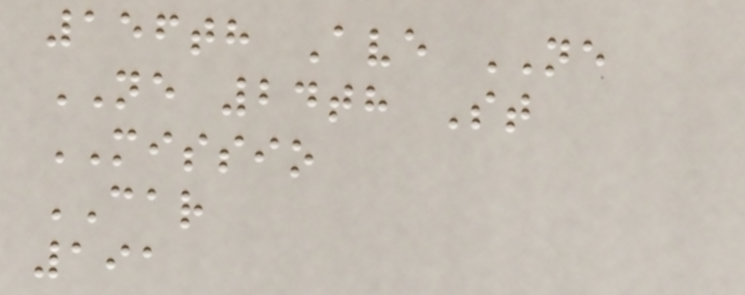156th Ave NE
NE 24th St
MISSIO
CAR
191
